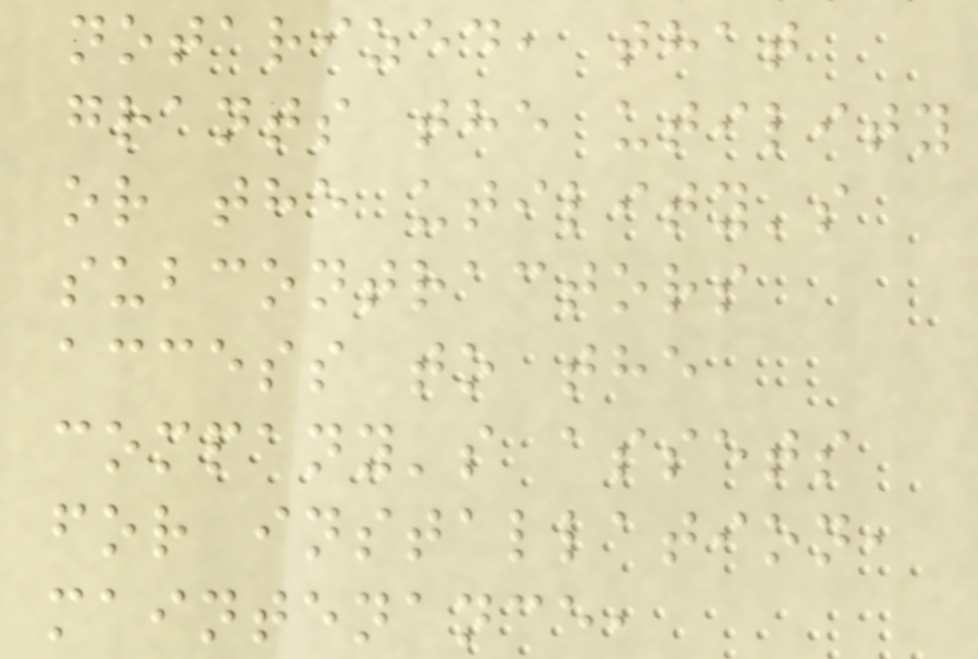notarized, that
grants the utility
or the utility's
subcontractors
access to the
company's assets
for installation,
maintenance,
